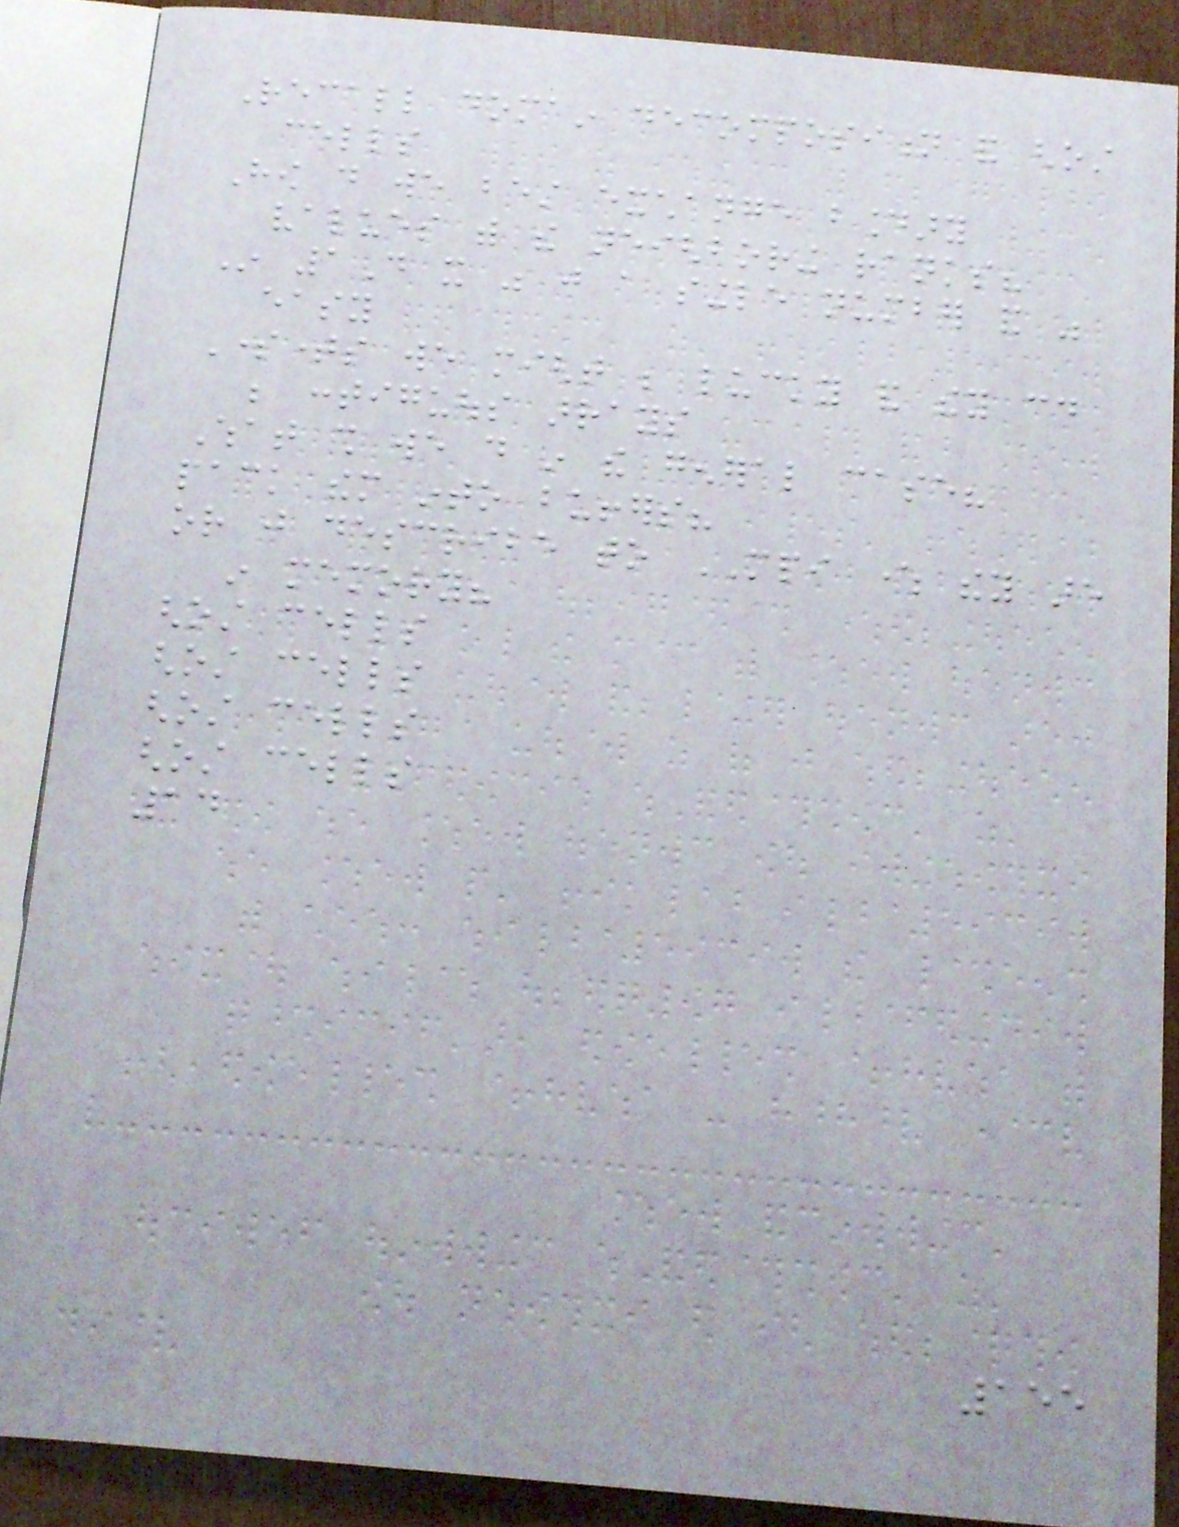Recall domain decomposition and ghost
cells
How do we best exchange boundary
values with the neighboring ranks?
In 1D it was just a single number and was
easy
Sometimes we might be lucky and they could
be contiguous arrays
What shall we do in the general case?
pack them into buffers?
or just describe to MPI where they are
in memory?
ghost cells
ghost cells
ghost cells
ghost cells
14
155
